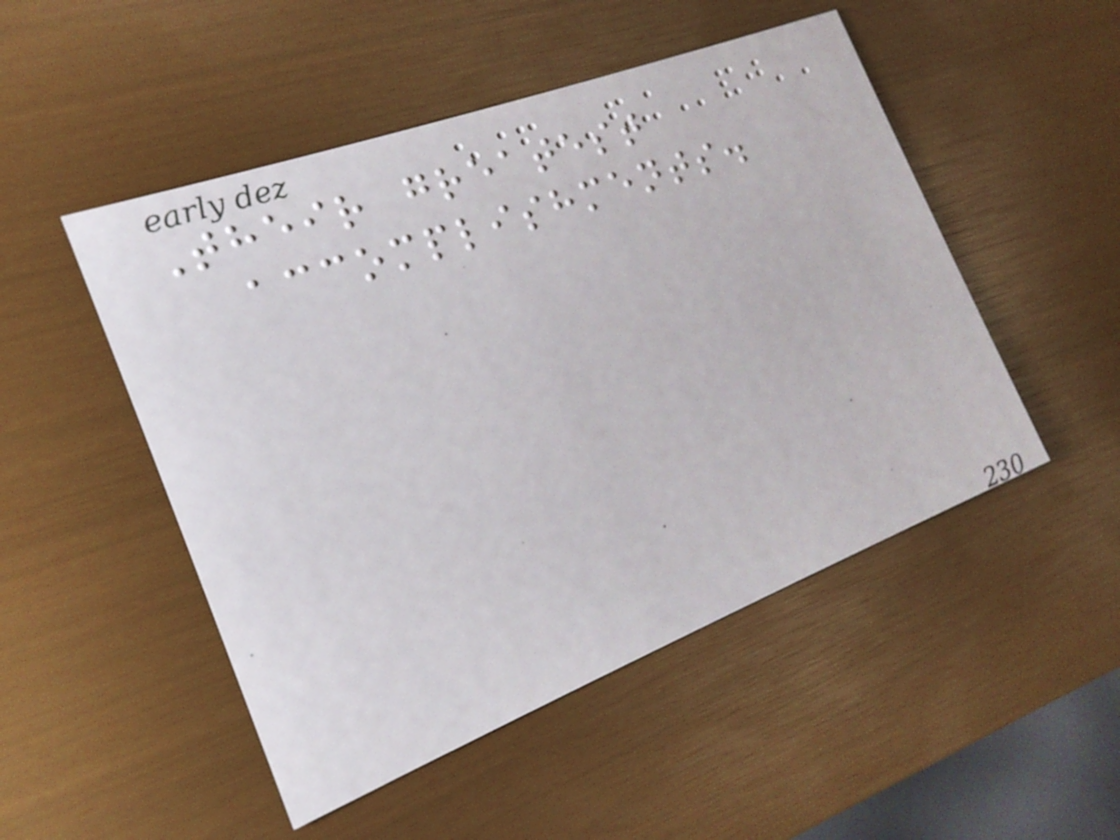Their greatest
accomplishments.
